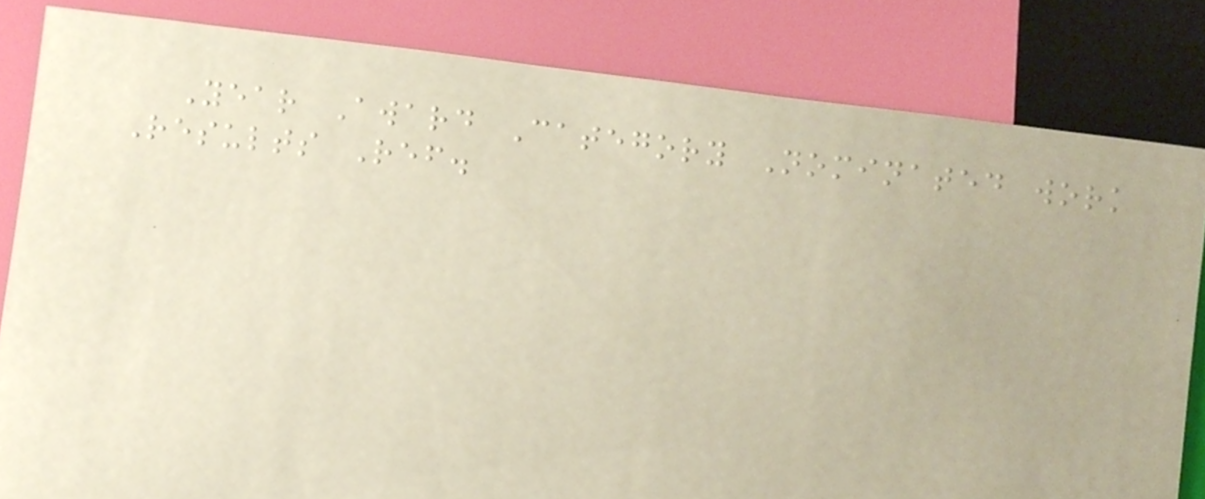Year Award Category Nominated work
Results Ref.
